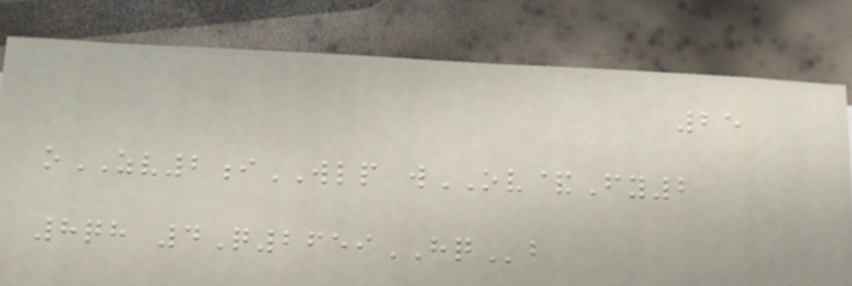25
oZV2iWLP wOV&Fy2
8qh 4Q2659HQb
